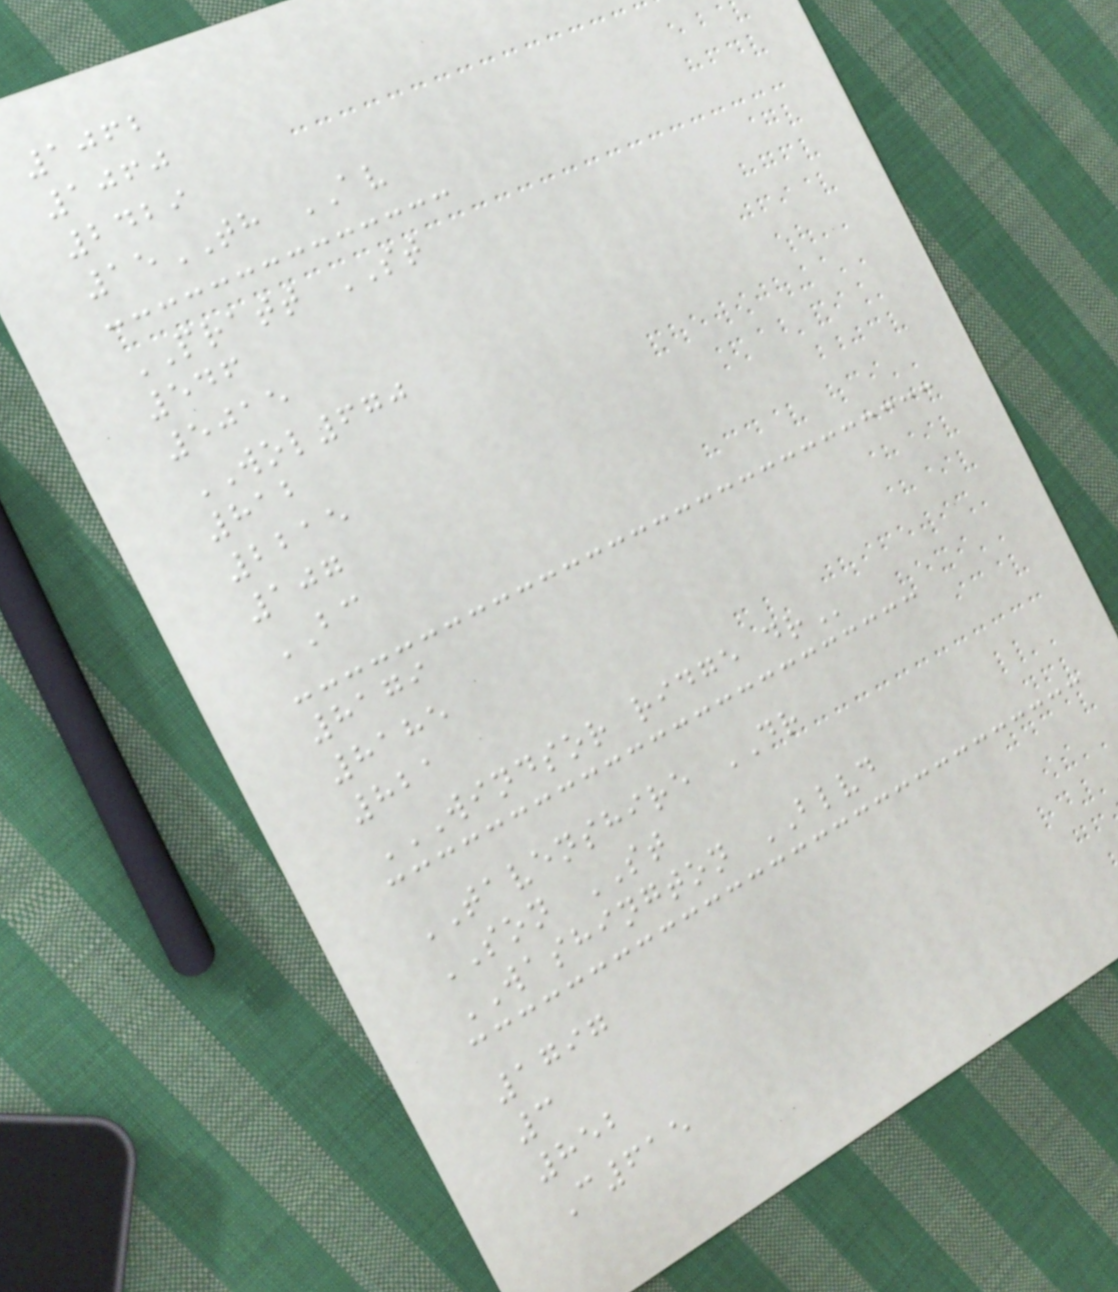1062
1060
2429
15TH AV
PRATT ST
546
5015
WOL670
812
2215
107
BC
8179
8185
821
WINDSOR RIDGE DR
TAVENSHIRE DR
SON ST
WASHINGTON BLVD
1797
3
852
C615
